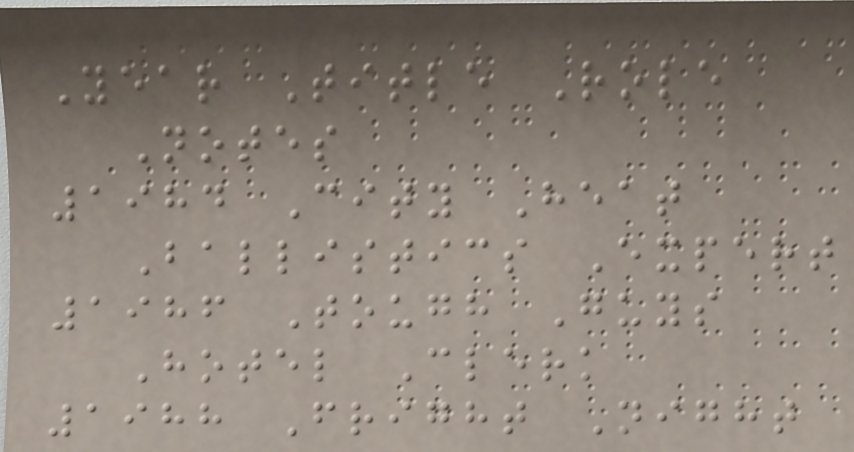Year Title Role
Notes
1984 City Heat
Ballistics Expert
1986 Tough Guys
Hotel Clerk
1988 Fright Night
